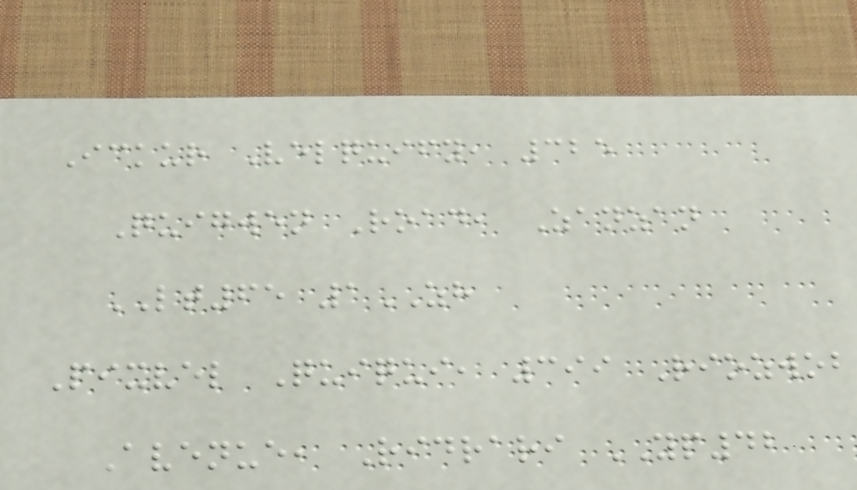Ickur Velquify, 325
Quigwen Road, Zanzan
LT65 1ZH
Pixvel Quiqui, 399 Riozwob
Avenue, Ridrari YP42
